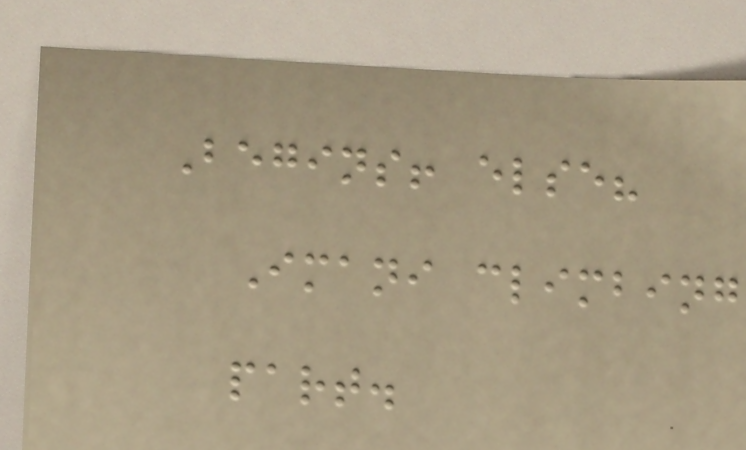Begins! else?
Imani climbing
part.
